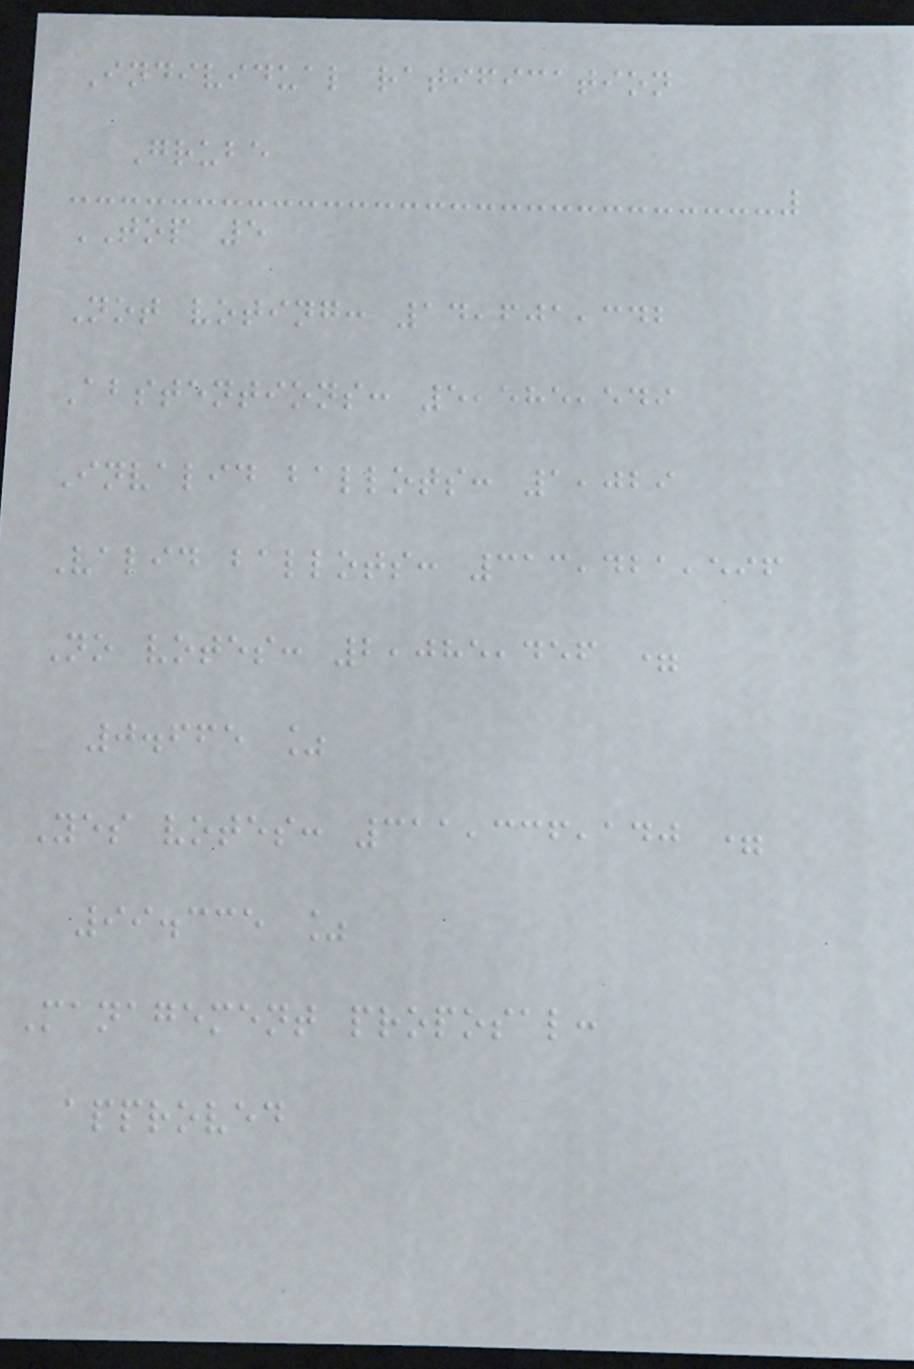Individual ratification
Grube
TOP 5
Not voting: 14,601,342
Abstentions: 5,585,549
Invalid ballots: 1,029
Valid ballots: 313,421,596
No votes: 2,085,456 =
0.665 %
Yes votes: 311,336,140 =
99.335 %
Management proposal:
approved
